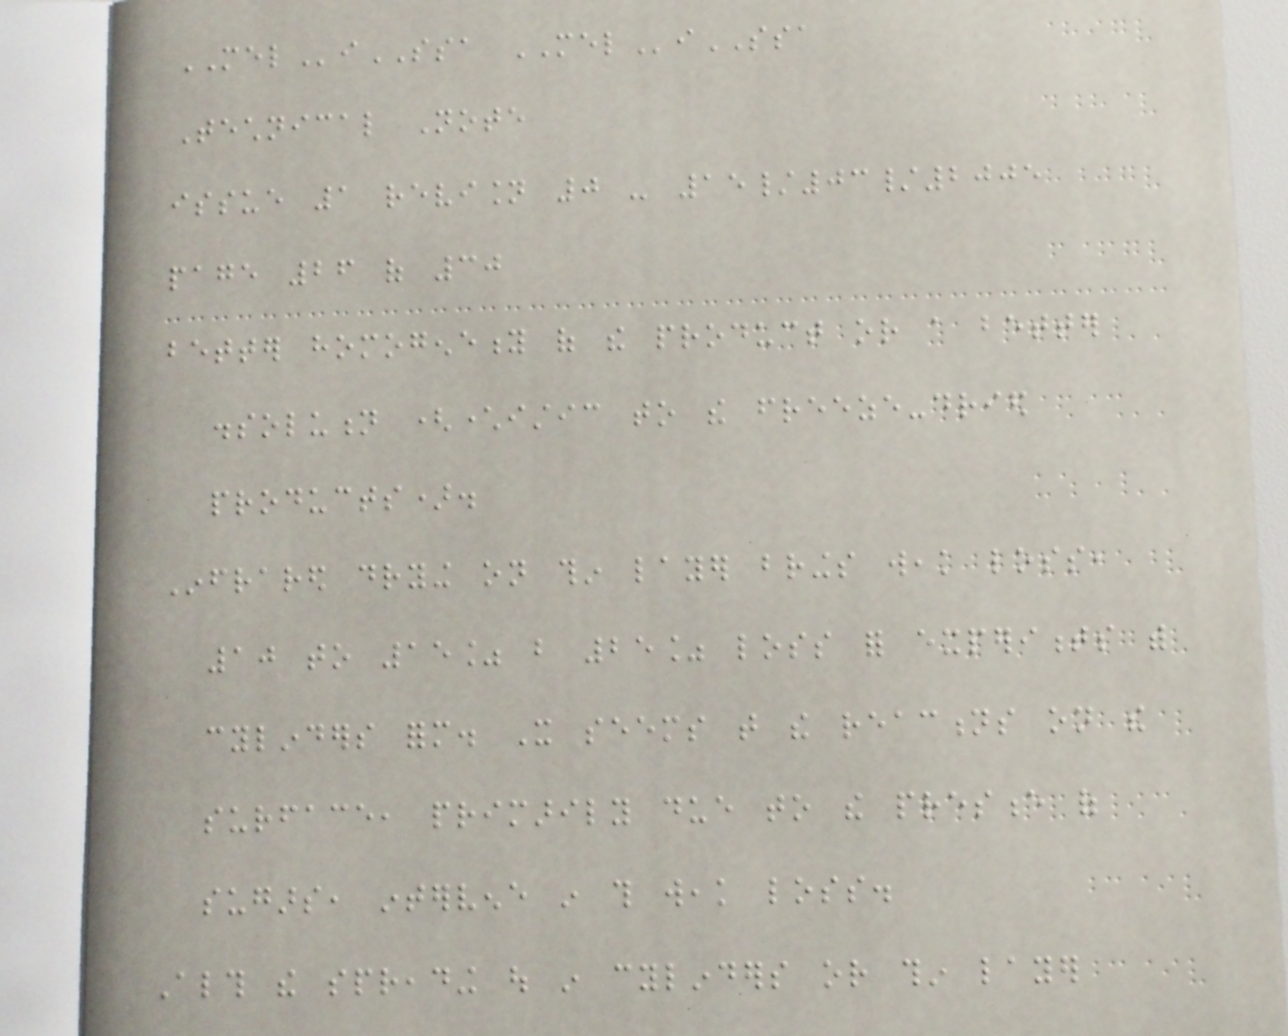MELiSSA MELiSSA
Technical Note
issue 1 revision 0 - 15/03/2005
page 26 of 30
better homogeneity of the product or a better
dissolution (characteristic to the freeze-dried
products).
Infrared drying on thin layer brings weak loss,
10 to 15% but 25% loss for experiments with
cylinders form. It seems that the reactions on the
surface, primarily due to the presence of
sugars, intervene in this weak loss.
Although the spreading out in cylinders or thin layer
